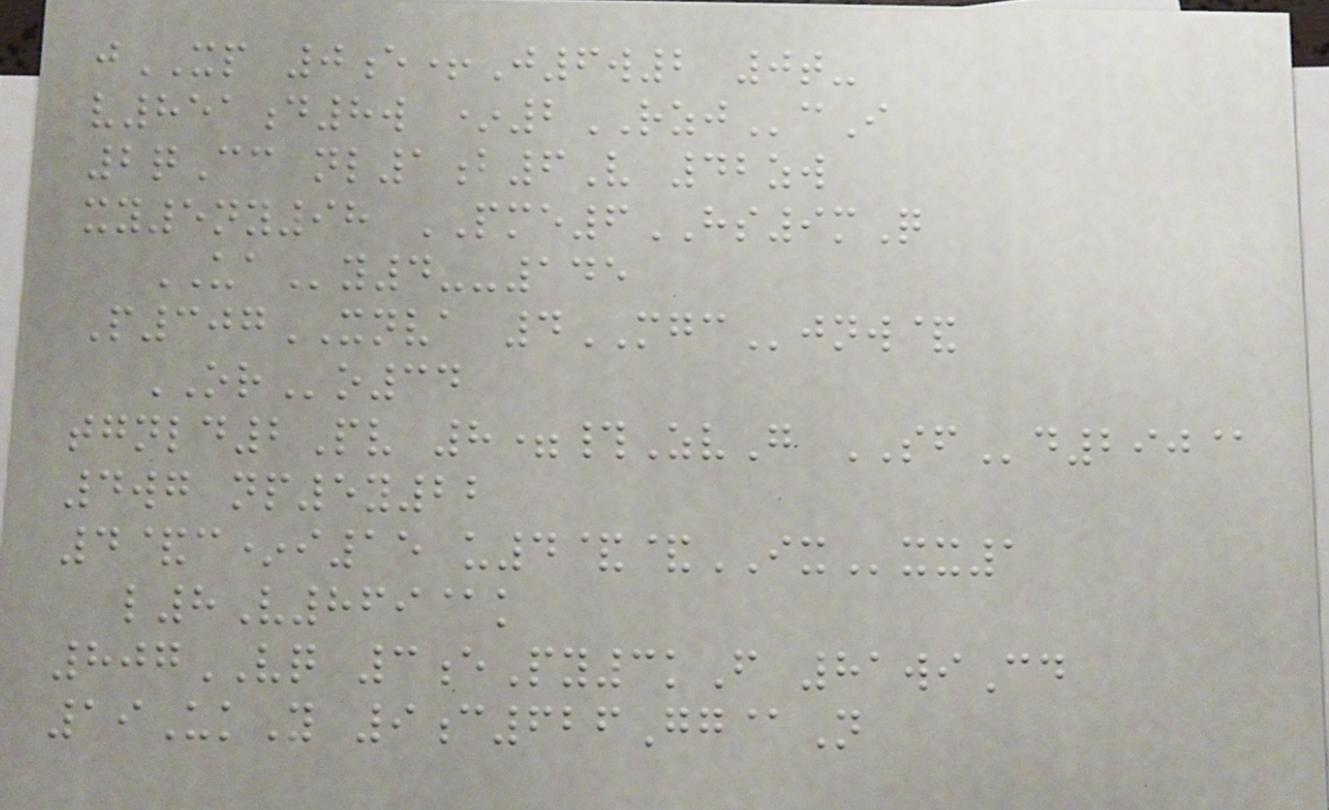jXP 0e+J6w2 0t-
v851d8w *2RZJcI
2qCc nl1b6V 42zw
xy5ny98 PME6HS9mQ
UAy4--145
P307XNVA 4MGCjnw&
ORo34
tgnld2Pv 8=#ZvG SFd290@
4wg np5y22
4&c*i15 u4&&IXxx1
l8V869@k
807VQ 3ePy3kF 81wiCd
19UkY 9c626Gg@N
